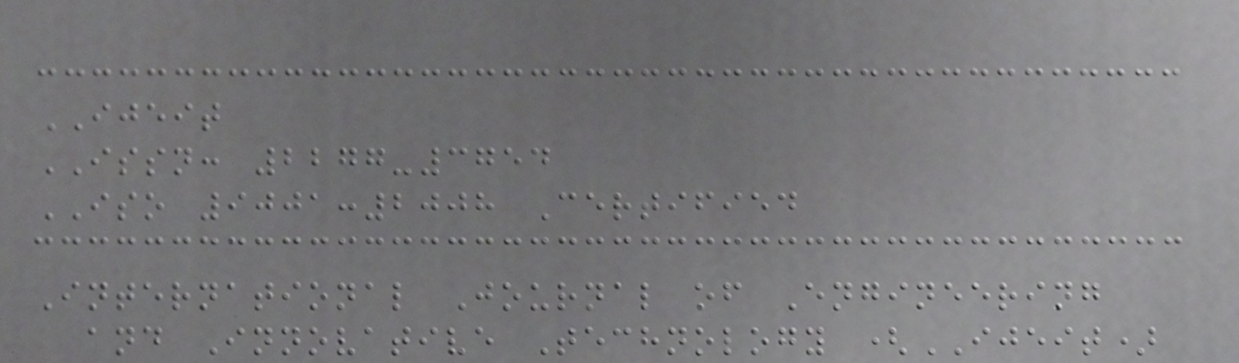IJEIT
ISSN: 2277-3754
ISO 9001:2008 Certified
International Journal of Engineering
and Innovative Technology (IJEIT)
